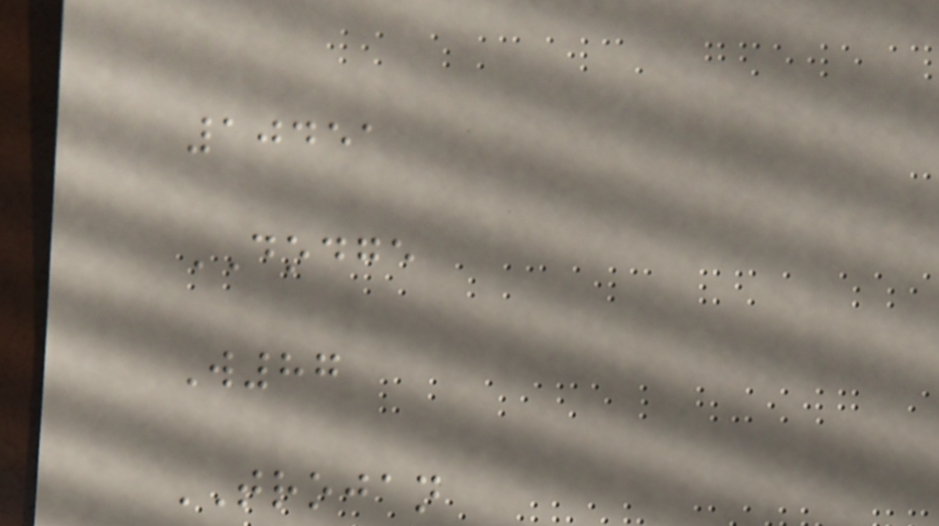10451
DODGE
W87
TROJAN
